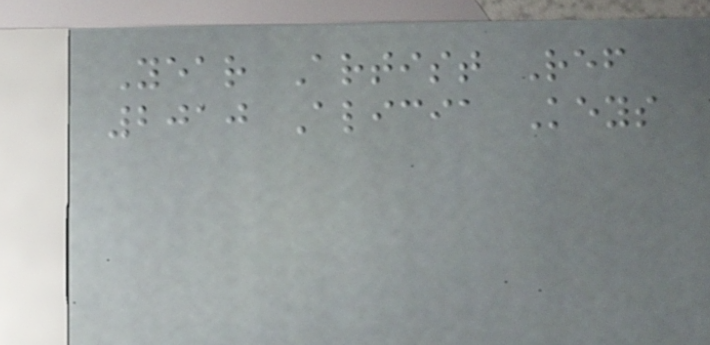Year Artist Ref
2010 Alicia Keys
